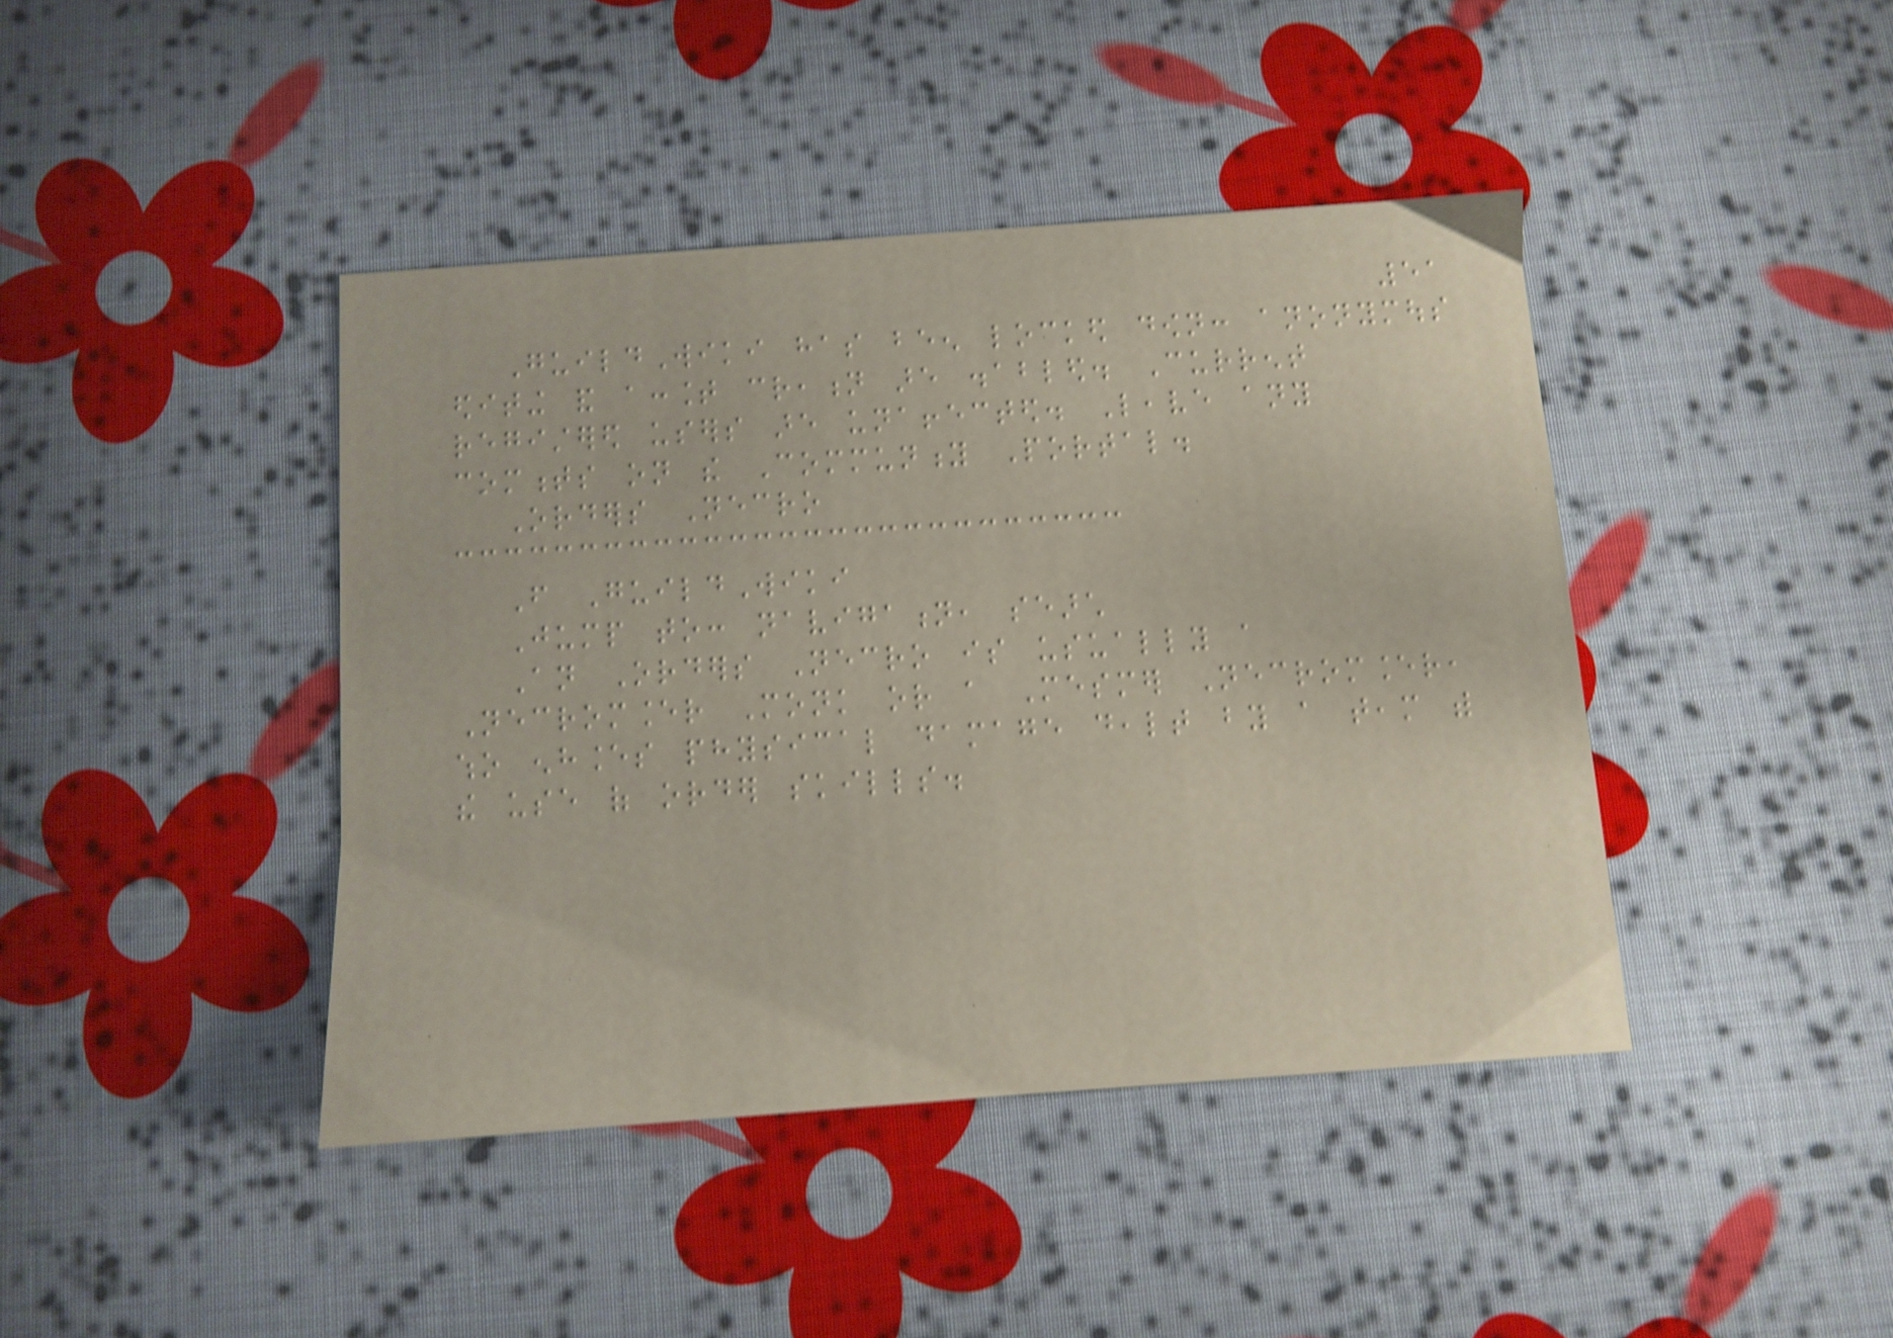51
GuildWiki has been locked down: anonymous
editing and account creation are disabled. Current
registered users are unaffected. Leave any
comments on the Community Portal.
Orders Necro
From GuildWiki
Jump to: navigation, search
An Orders Necro is usually a
Necromancer Monk or a Mesmer Necromancer,
who enhances physical damage dealt by a team with
the use of order skills.
